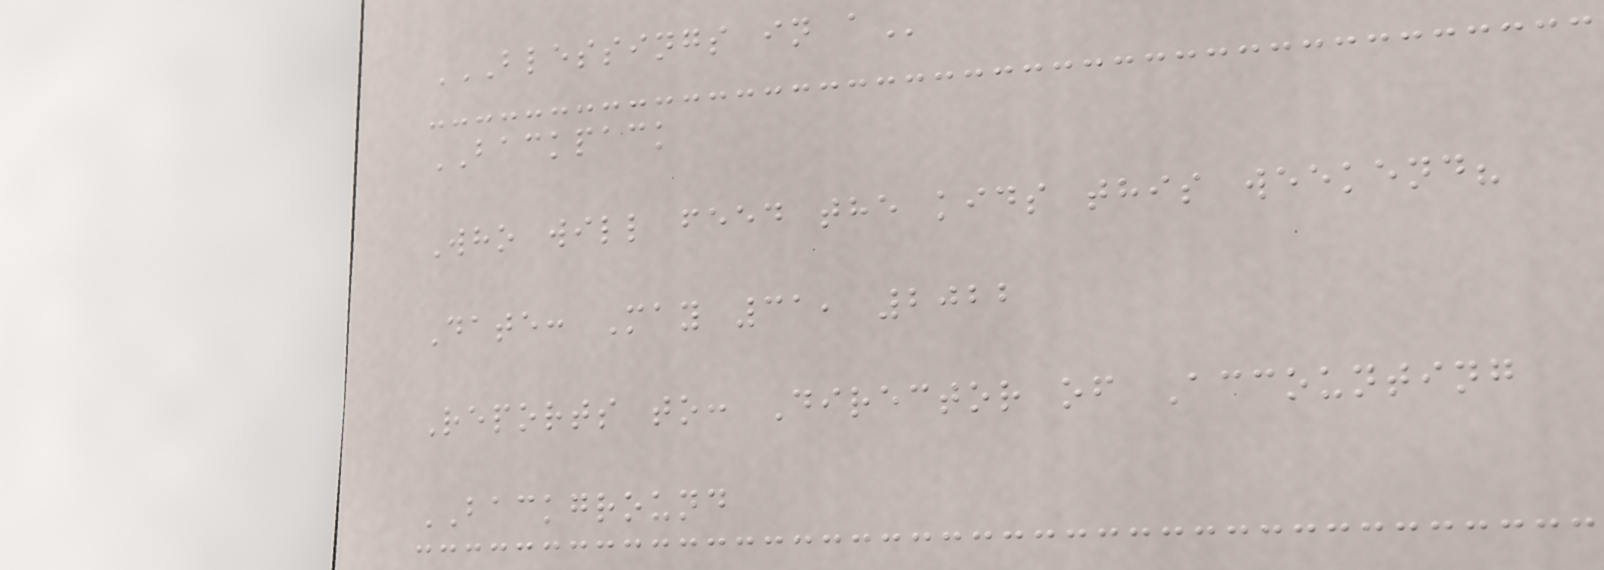BLESSINGS IN A
BACKPACK
Who will feed the kids this weekend?
Date: May 31, 2022
Reports to: Director of Accounting
BACKGROUND
